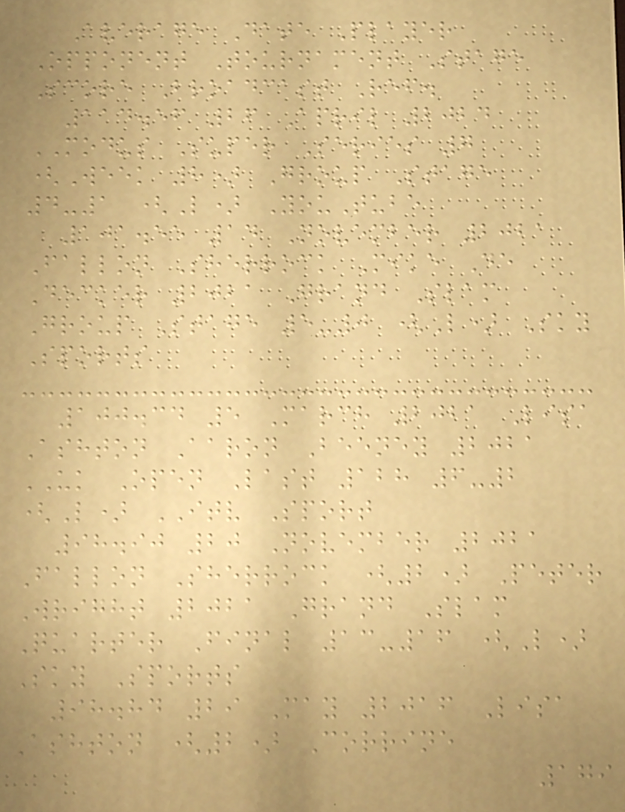Average Date Player
Opponent Tournament Stage
Score Broadcast Ref.
114.56 26 April 2024
MODUS Super Series 7
(Week 8) Group Stage
4-1 (L) YouTube
101.55 14 November 2021
Fallon Sherrock Mike De
Decker 2021 Grand Slam
Group Stage 5-0 (L) Sky
Sports
100.34 5 March 2021 Lisa
Ashton Aaron Beeney 2021
UK Open Last 128 6-2
(L) ITV Sport
98.90 20 November 2021
Fallon Sherrock (2) Peter
Wright 2021 Grand Slam
Quarter Final 13-16 (L)
Sky Sports
98.84 29 May 2016 Lisa
Ashton (2) Corrine
179
